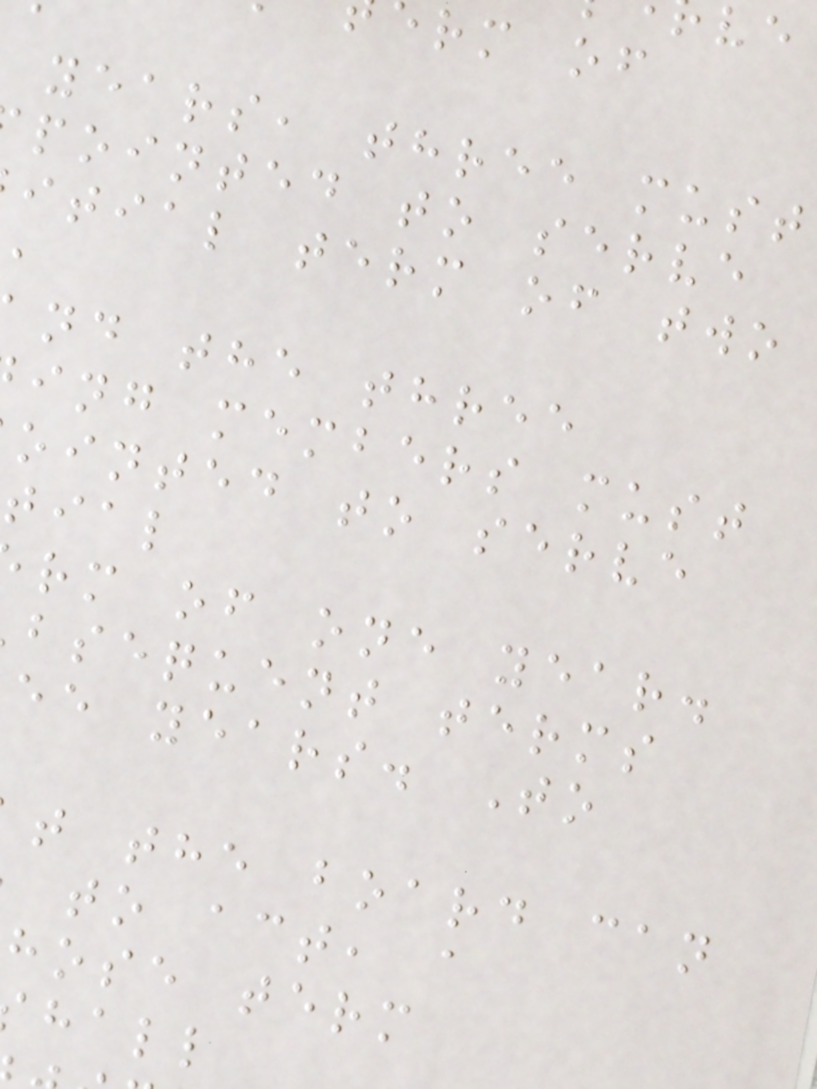rm of
years, three must
pointed to serve
itial term of two
nd the three
ing members must
ointed to serve
tial
rm of one year.
bsequent terms
ee years. To
t the board can
to act, a
hose term
hall
